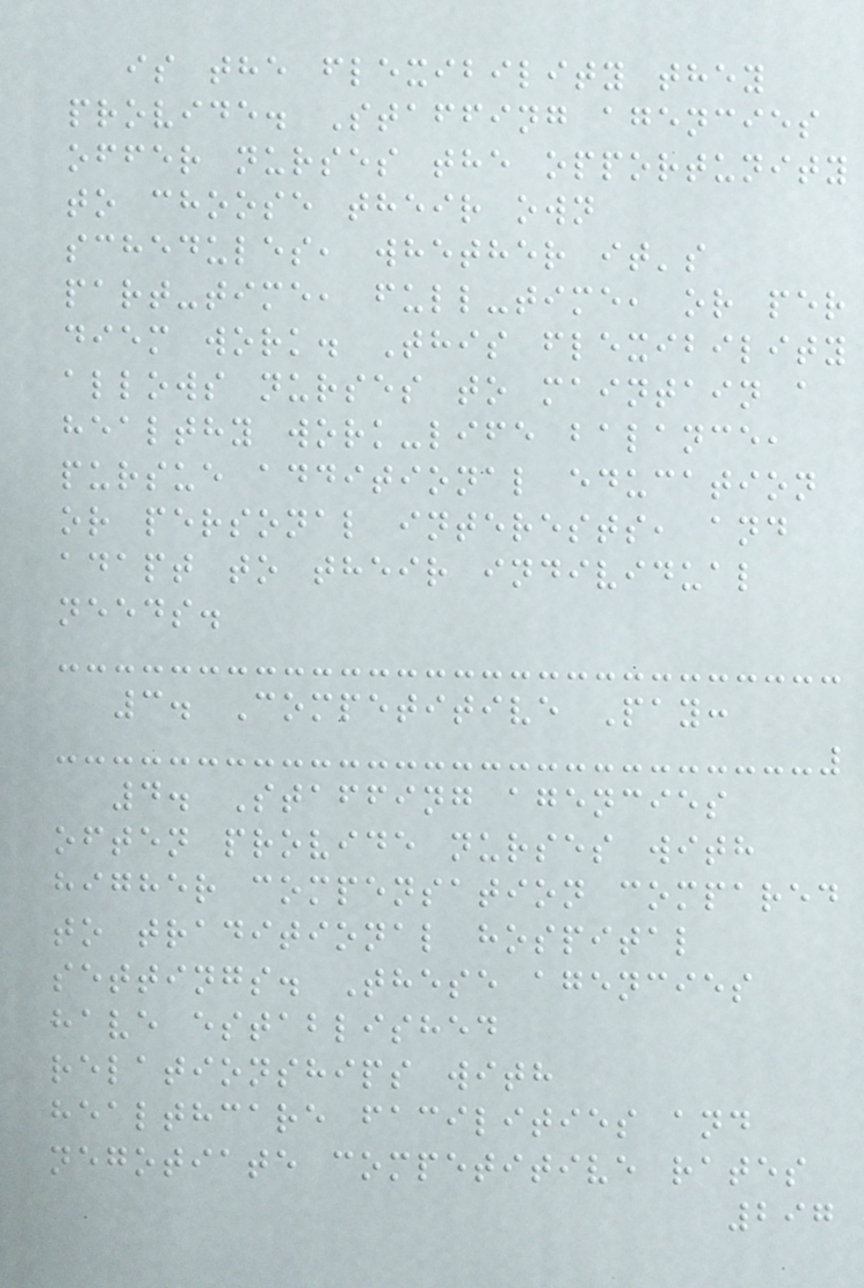is the flexibility they
provide. Staffing agencies
offer nurses the opportunity
to choose their own
schedules, whether it's
part-time, full-time, or per
diem work. This flexibility
allows nurses to maintain a
healthy work-life balance,
pursue additional education
or personal interests, and
adapt to their individual
needs.
3. Competitive Pay:
4. Staffing agencies
often provide nurses with
higher compensation compared
to traditional hospital
settings. These agencies
have established
relationships with
healthcare facilities and
negotiate competitive rates
297
